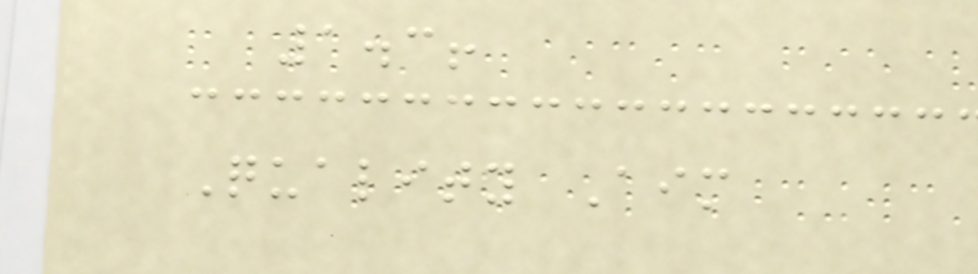1.3!
Quality Aim
